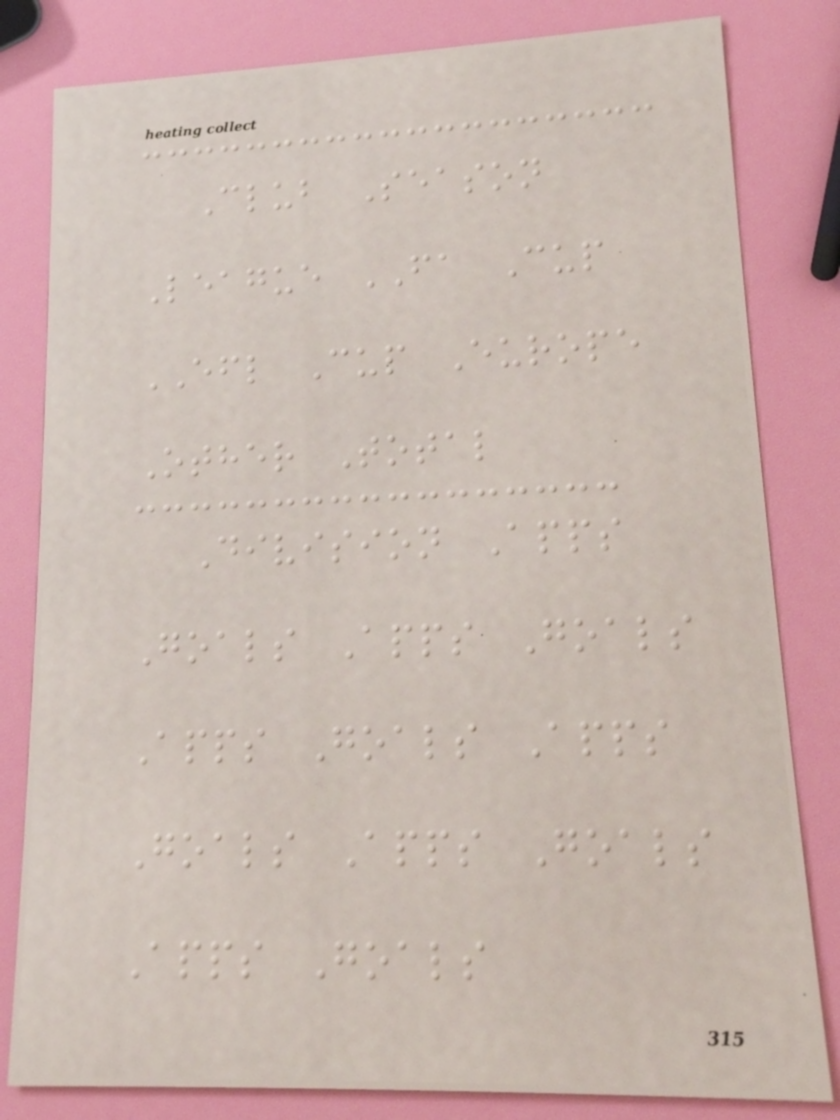Club Season
League FA Cup
EFL Cup Europe
Other Total
Division Apps
Goals Apps Goals
Apps Goals Apps
Goals Apps Goals
Apps Goals
